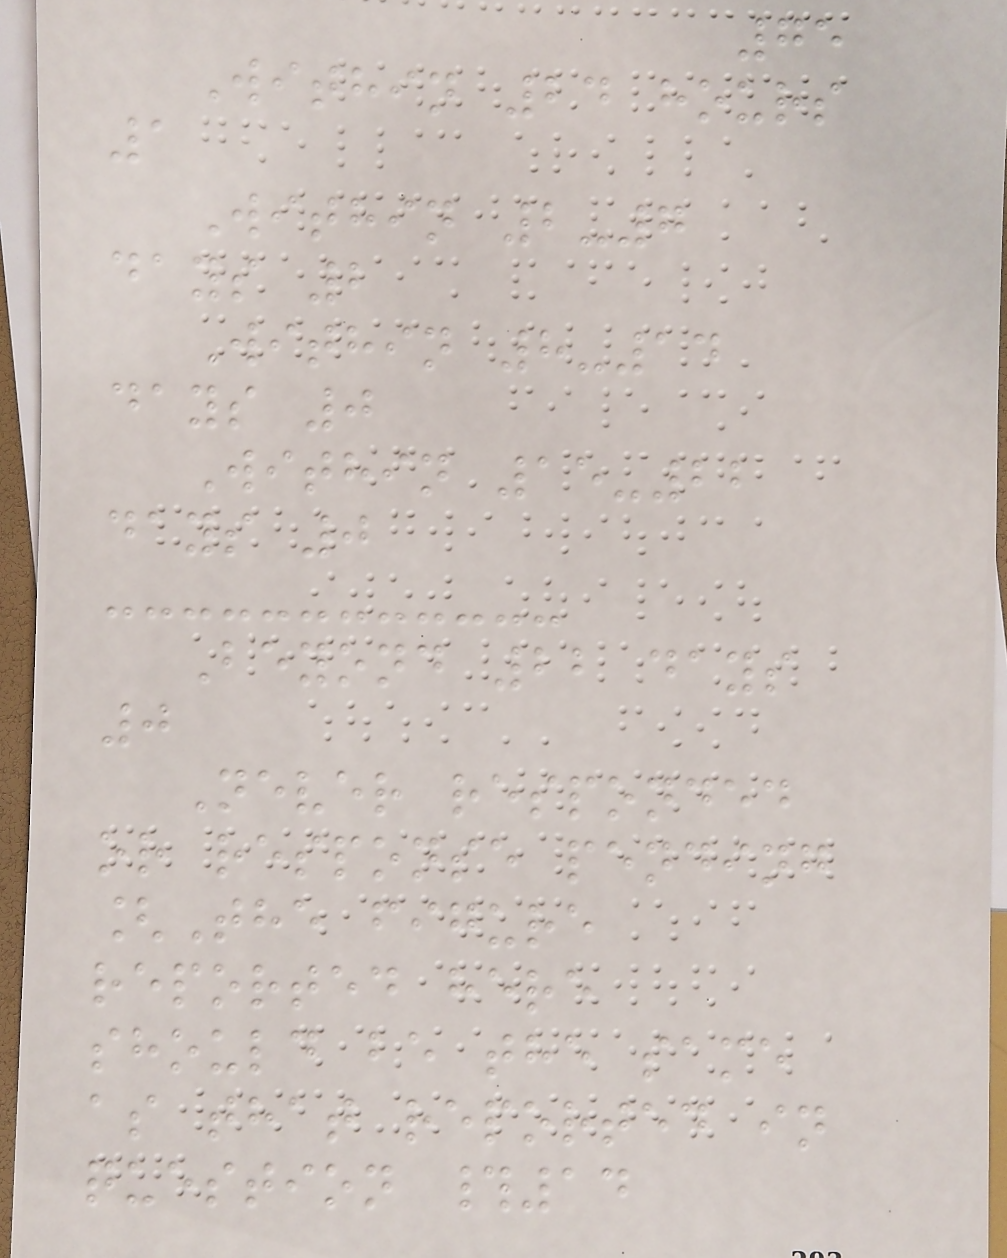75
Within 24 hours
1
Within 2-7
days 2
Within 8-14
days 0
Within 15-22
days 0
Beyond 22 days
0
Never responded
or response pending
[The figure
reported here
should be the same
as that reported in
question #14
